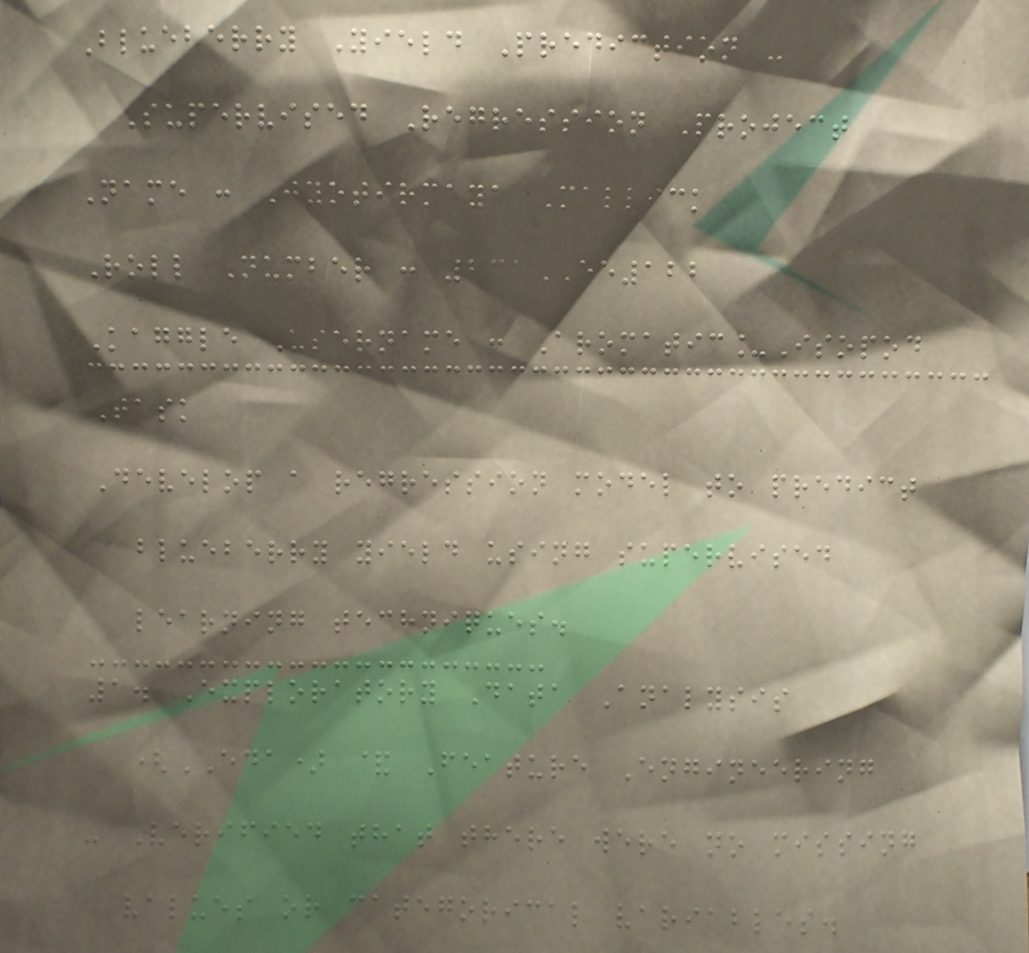Blueberry Yield Prediction -
Supervised Regression Project
Name : Jyotirmaya Mallick
Roll Number : 231EE122
Kaggle Username : Aromatic_Isopod
Task
Develop a regression model to predict
blueberry yield using supervised
learning techniques.
1. Exploratory Data Analysis
(EDA) & Feature Engineering
- Verified that there were no missing
values or categorical variables.
